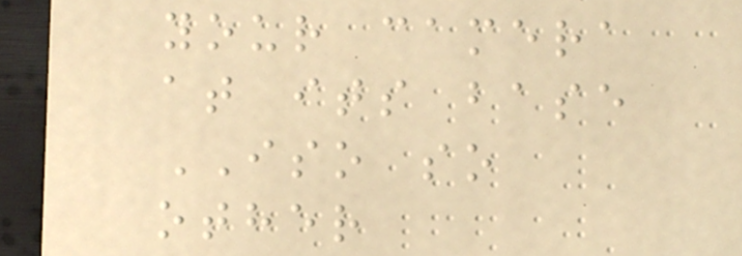your camera
at its base
ISO so
other
